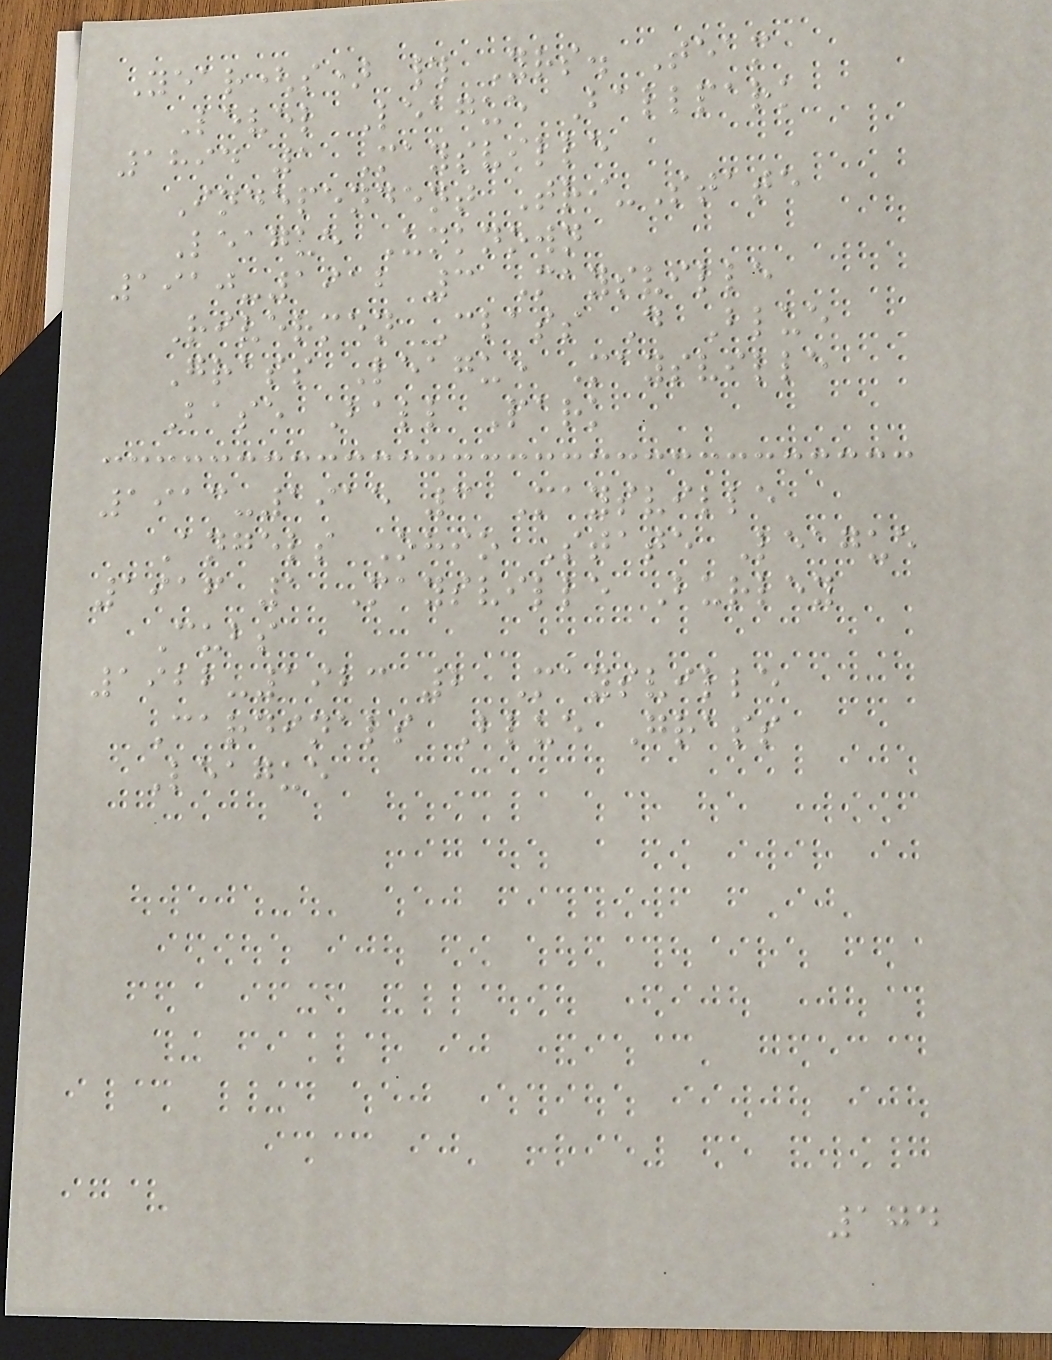Year(s) # Yrs. Team
Level League Ballpark
1894 1 Maysville
Independent Tri-State
League Unknown
1910-1912 3 Maysville
Rivermen Class D Blue
Grass League Maysville
Base Ball Park
1913-1915 3 Maysville
Angels Ohio State League
1916 1 Maysville Burley
Cubs
1922-1923 2 Maysville
Cardinals Blue Grass
League
174
